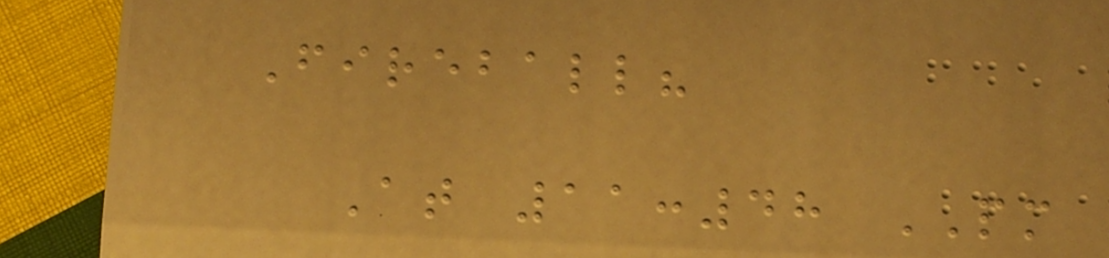Fireball?
At 11:48 PM
